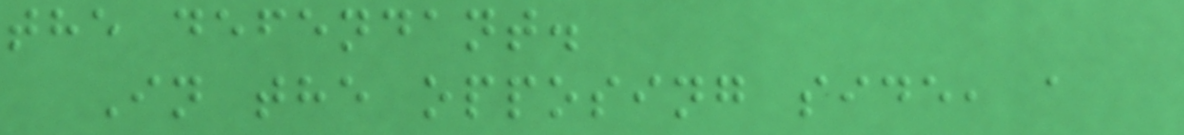the defendant.
In the opposing side, a
